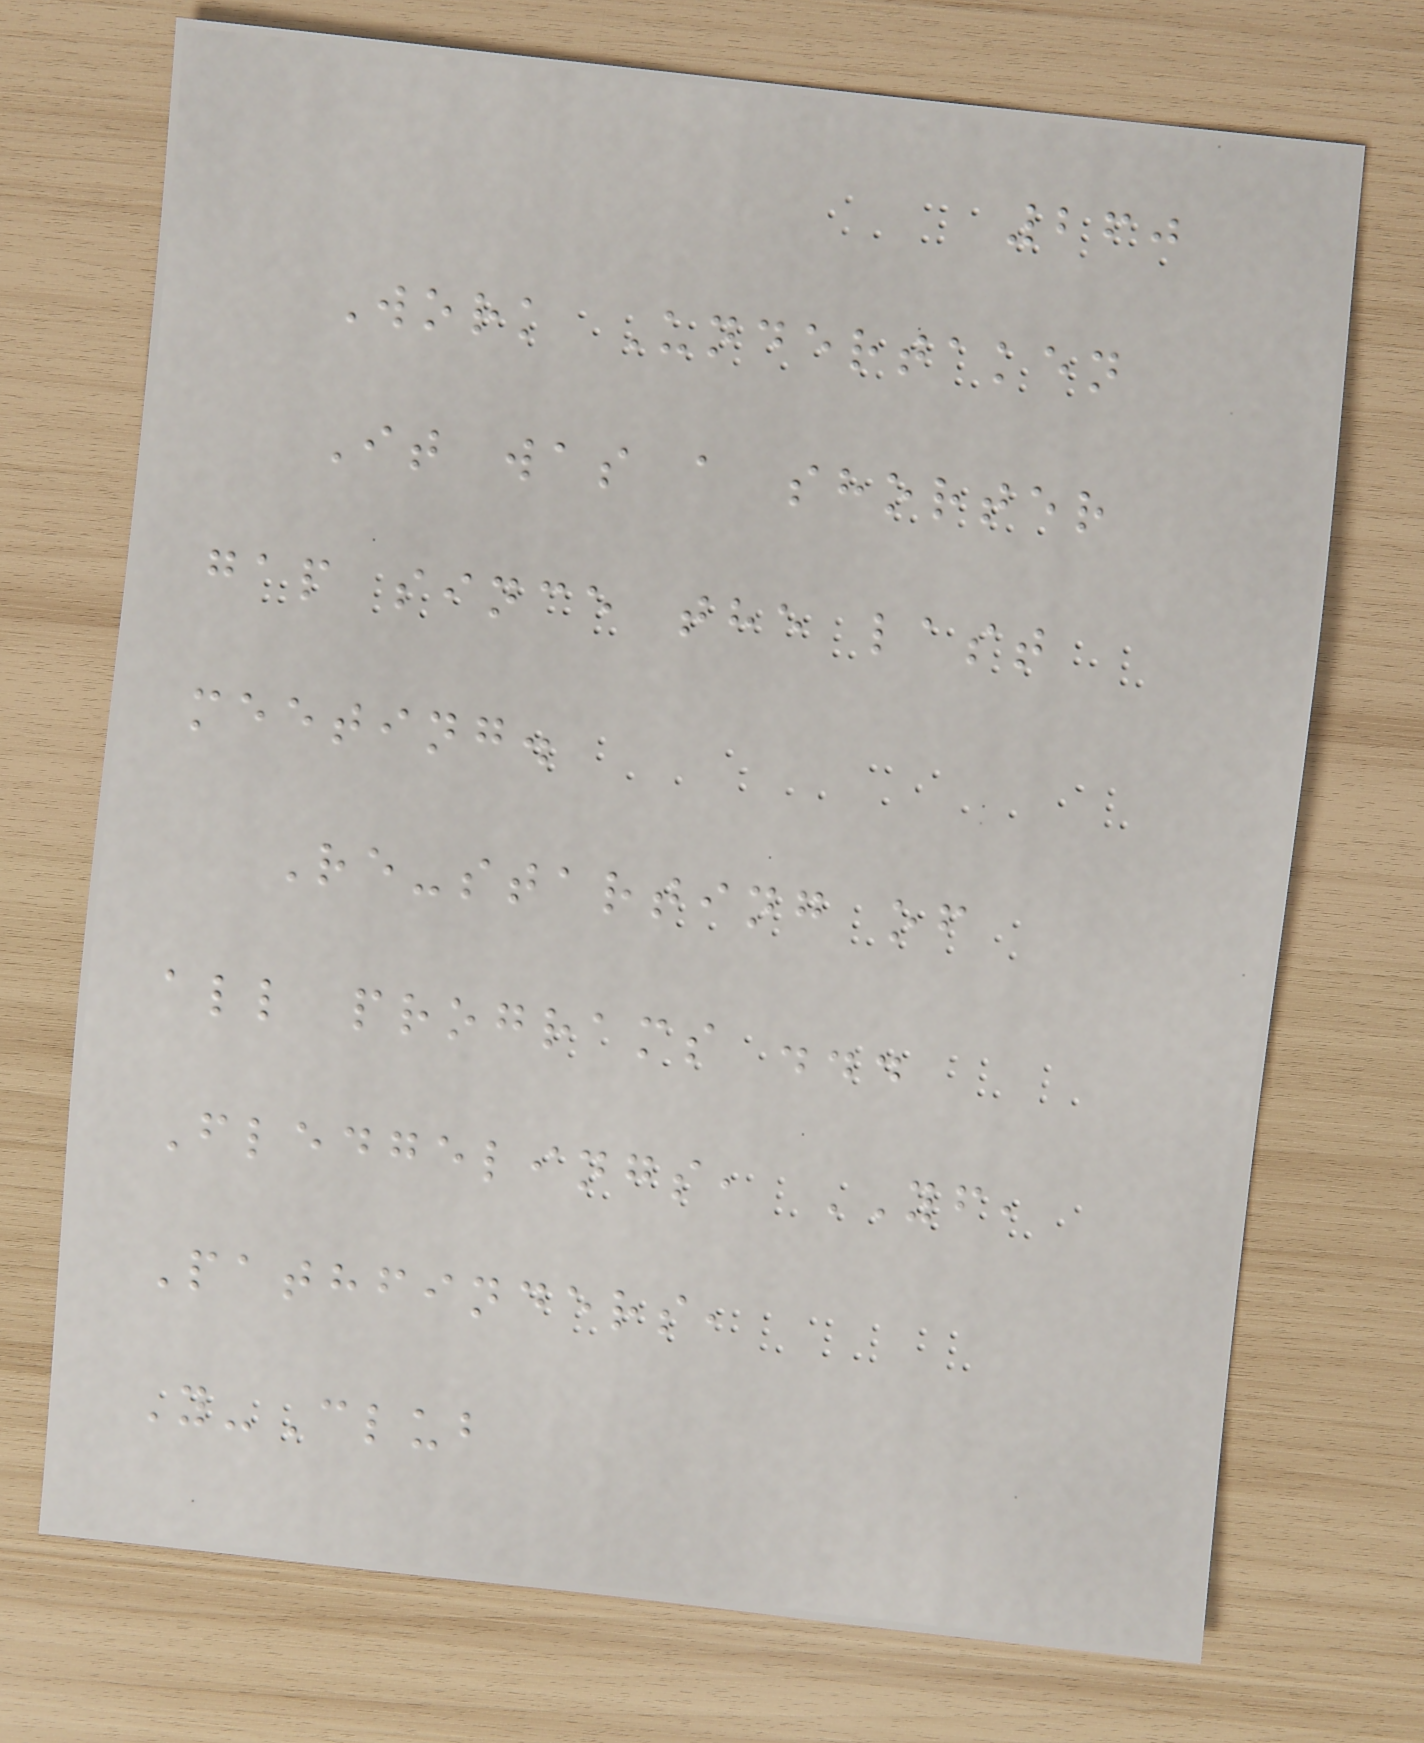260
Work Undertaken
It was a shorter
gap since the last
meeting.
Re-starting of
all programs ...
Fledgelings, YF,
Pathfinders,
Y-Club
